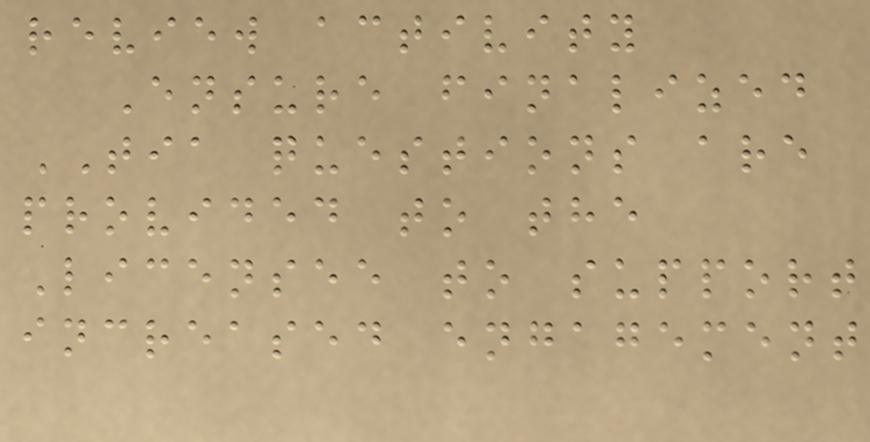review activity
Ensure finalized
TIA questions are
provided to the
Licensee to support
increased engagement
